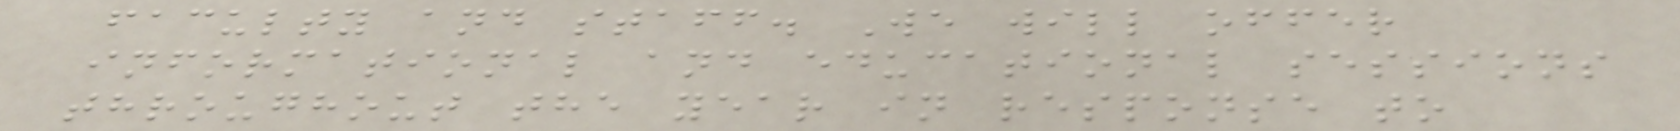faculty and staff. We will offer
informational and educational sessions
throughout the year in response to
